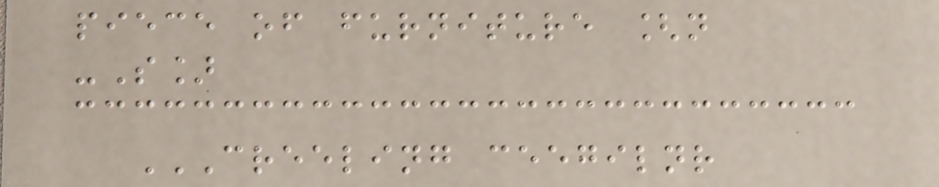piece of furniture [n
-S]
CREELING CEEGILNR
